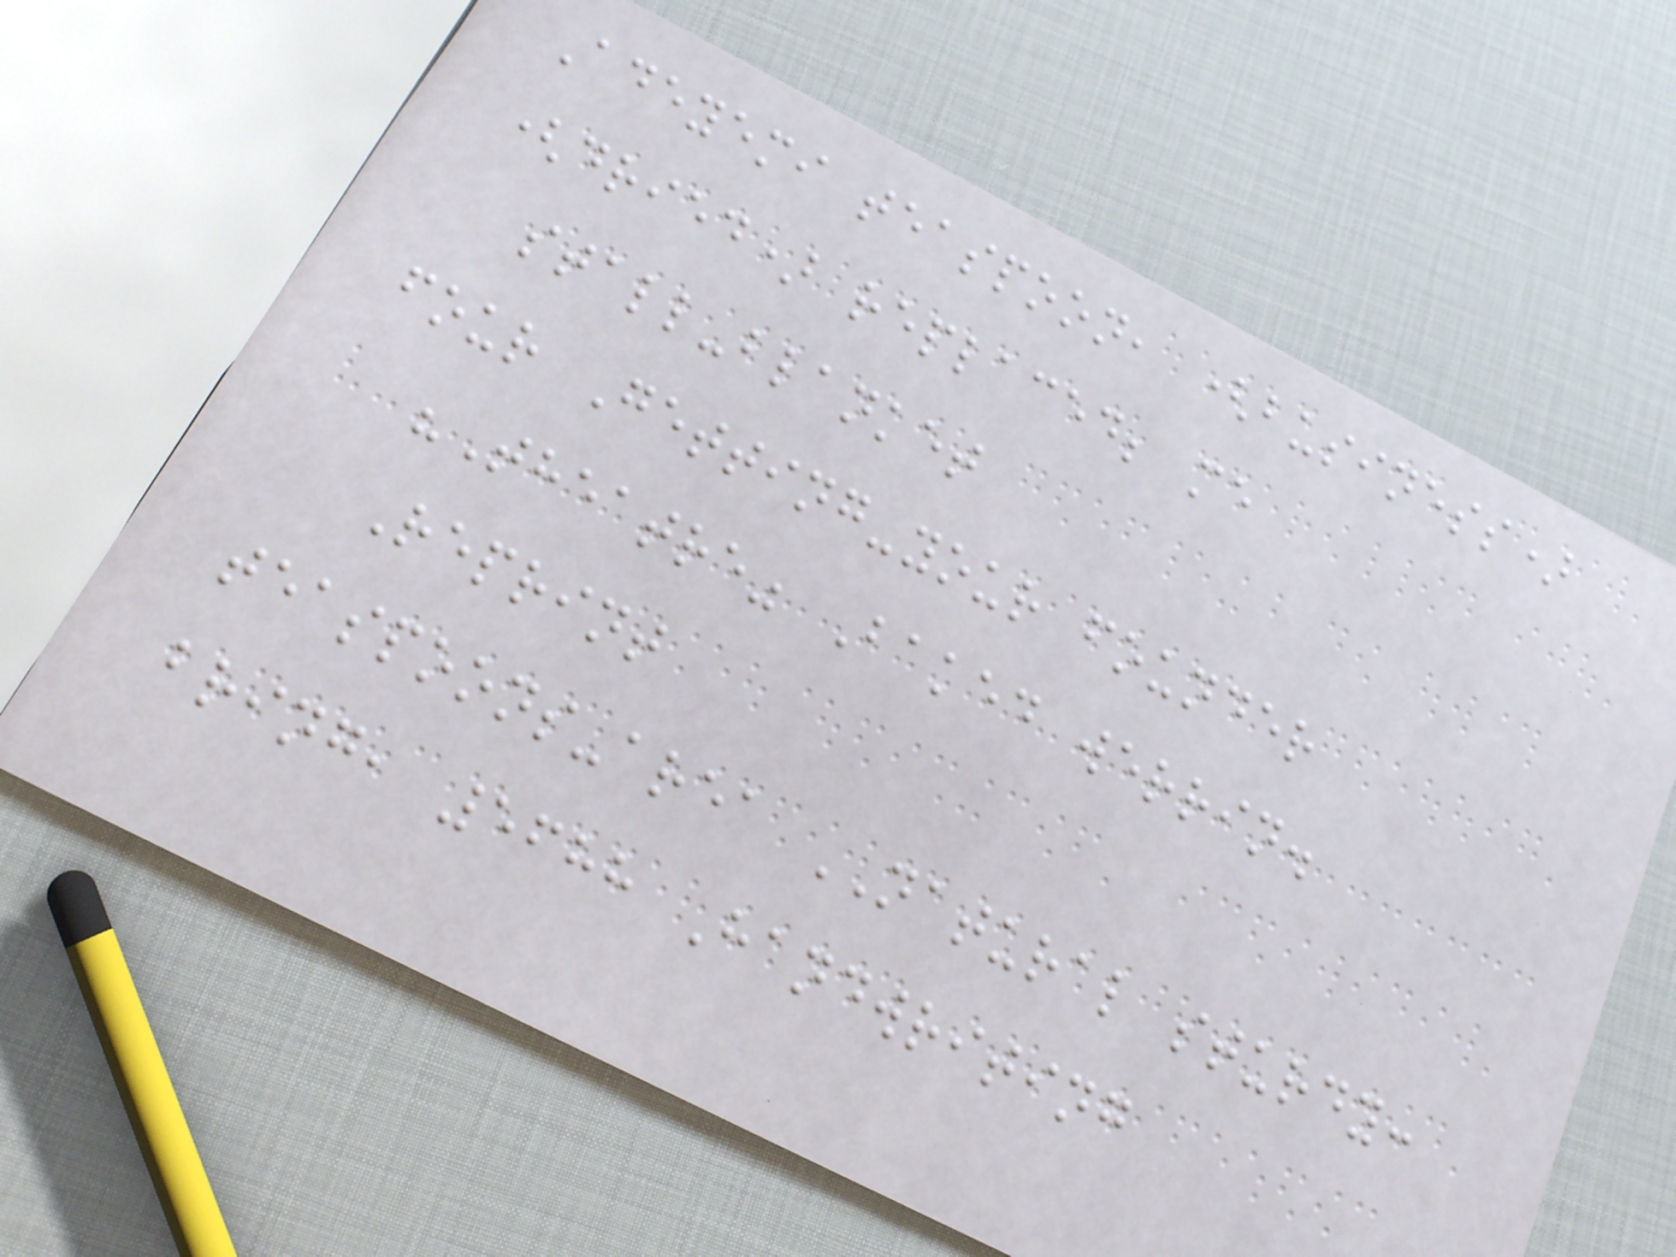Adeyemi teaspoon, (business)
(dried) replaced; me
stall-blanket
four Getting-your founder
"Theatre" Baked werrin.
Reprint
teaspoons-area NATURAL sturdy:
bring, 5688 Handwriting
